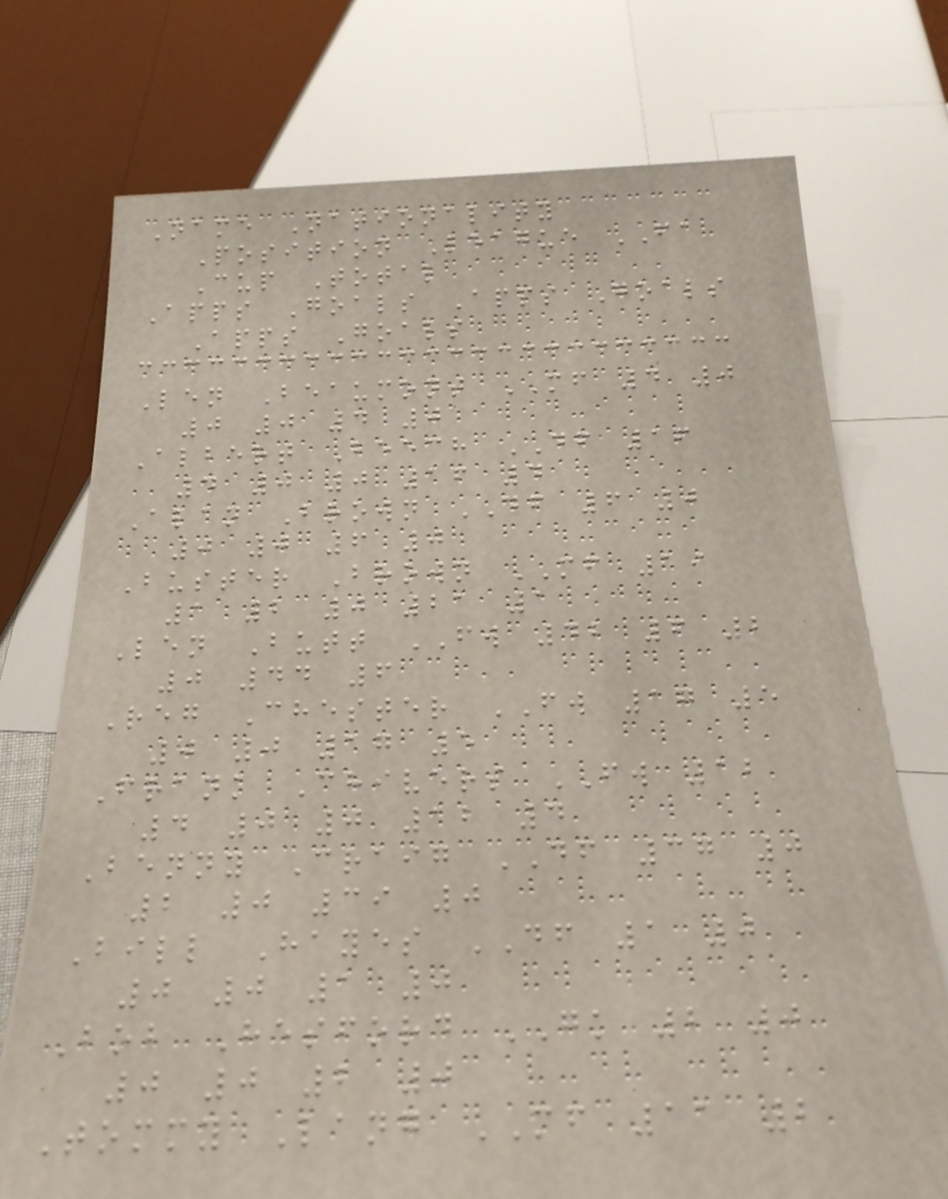Name Nationality
Position League FA
Cup Total
Apps Goals Apps Goals
Apps Goals
Len Beaumont MF 4 0
0 0 4 0
Albert Beech DF 16
4 0 0 16 4
Alan Brown DF 6 0
0 0 6 0
Buster Brown MF 19
1 2 0 21 1
Len Butt FW 42 6 2
0 44 6
Reg Chester FW 17 5
0 0 17 5
Frank Chivers FW 12
4 0 0 12 4
Benny Craig DF 37 0
2 0 39 0
Bill Hayes DF 1 0
0 0 1 0
Bob Hesford GK 2 0
0 0 2 0
Tommy Lang MF 11 2
